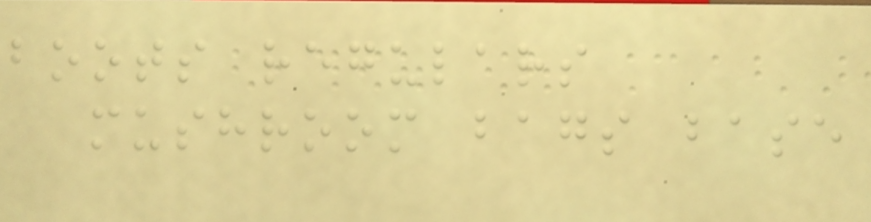boots regulars
mushroom bags base
